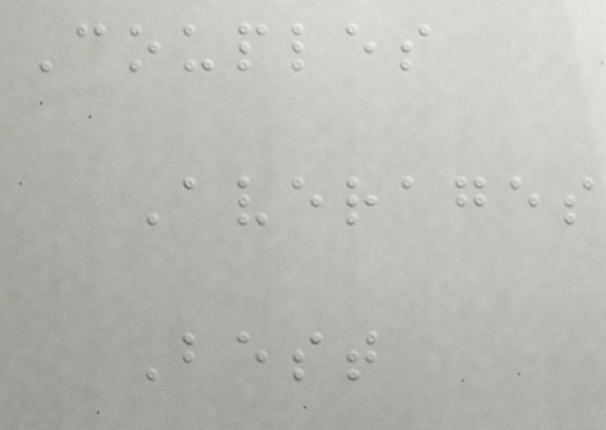Couples
Averages
Best
